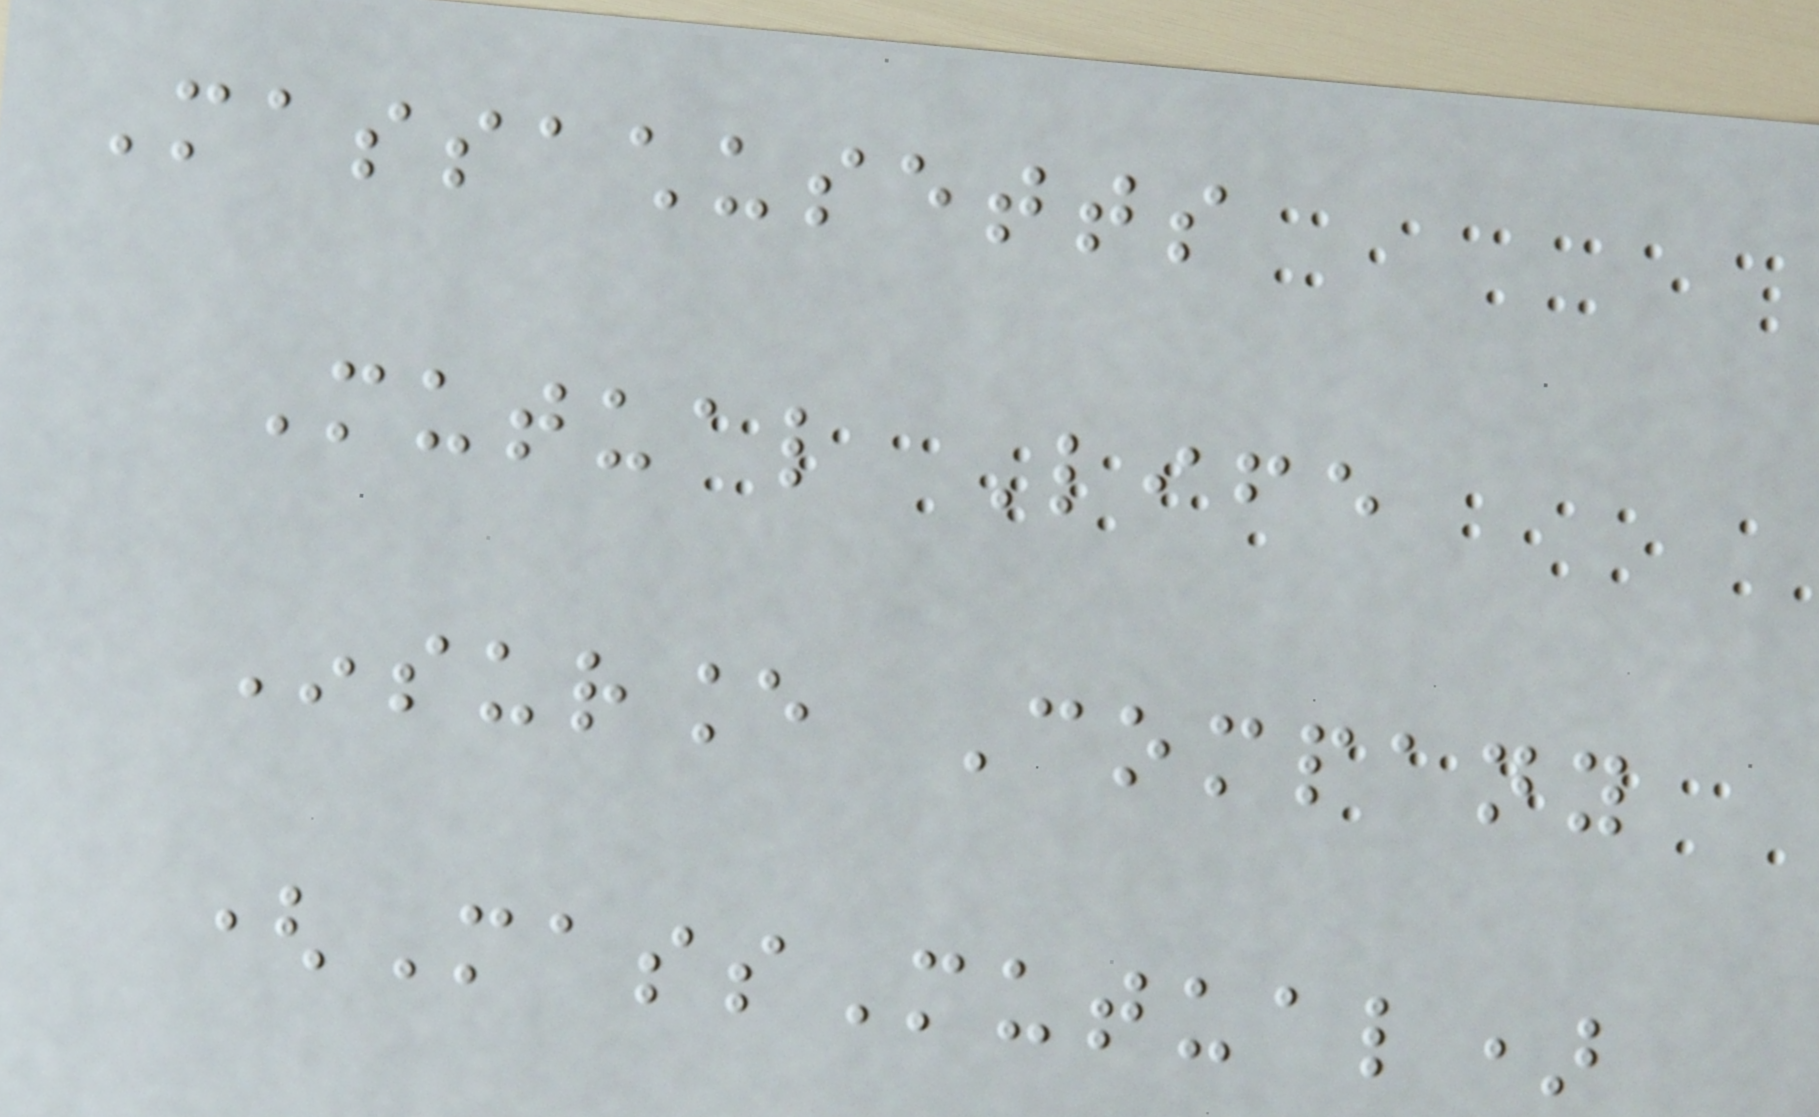Massachusetts
Mutual Life
Insurance Company
(MassMutual)
